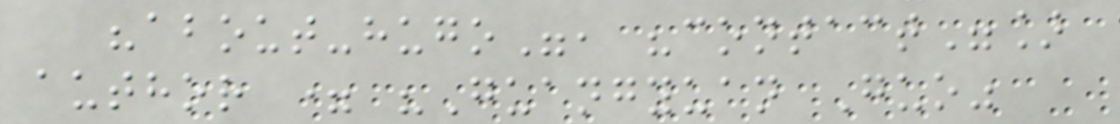"about-hugo", "contact"]
author = "Guangyuan Guo"
